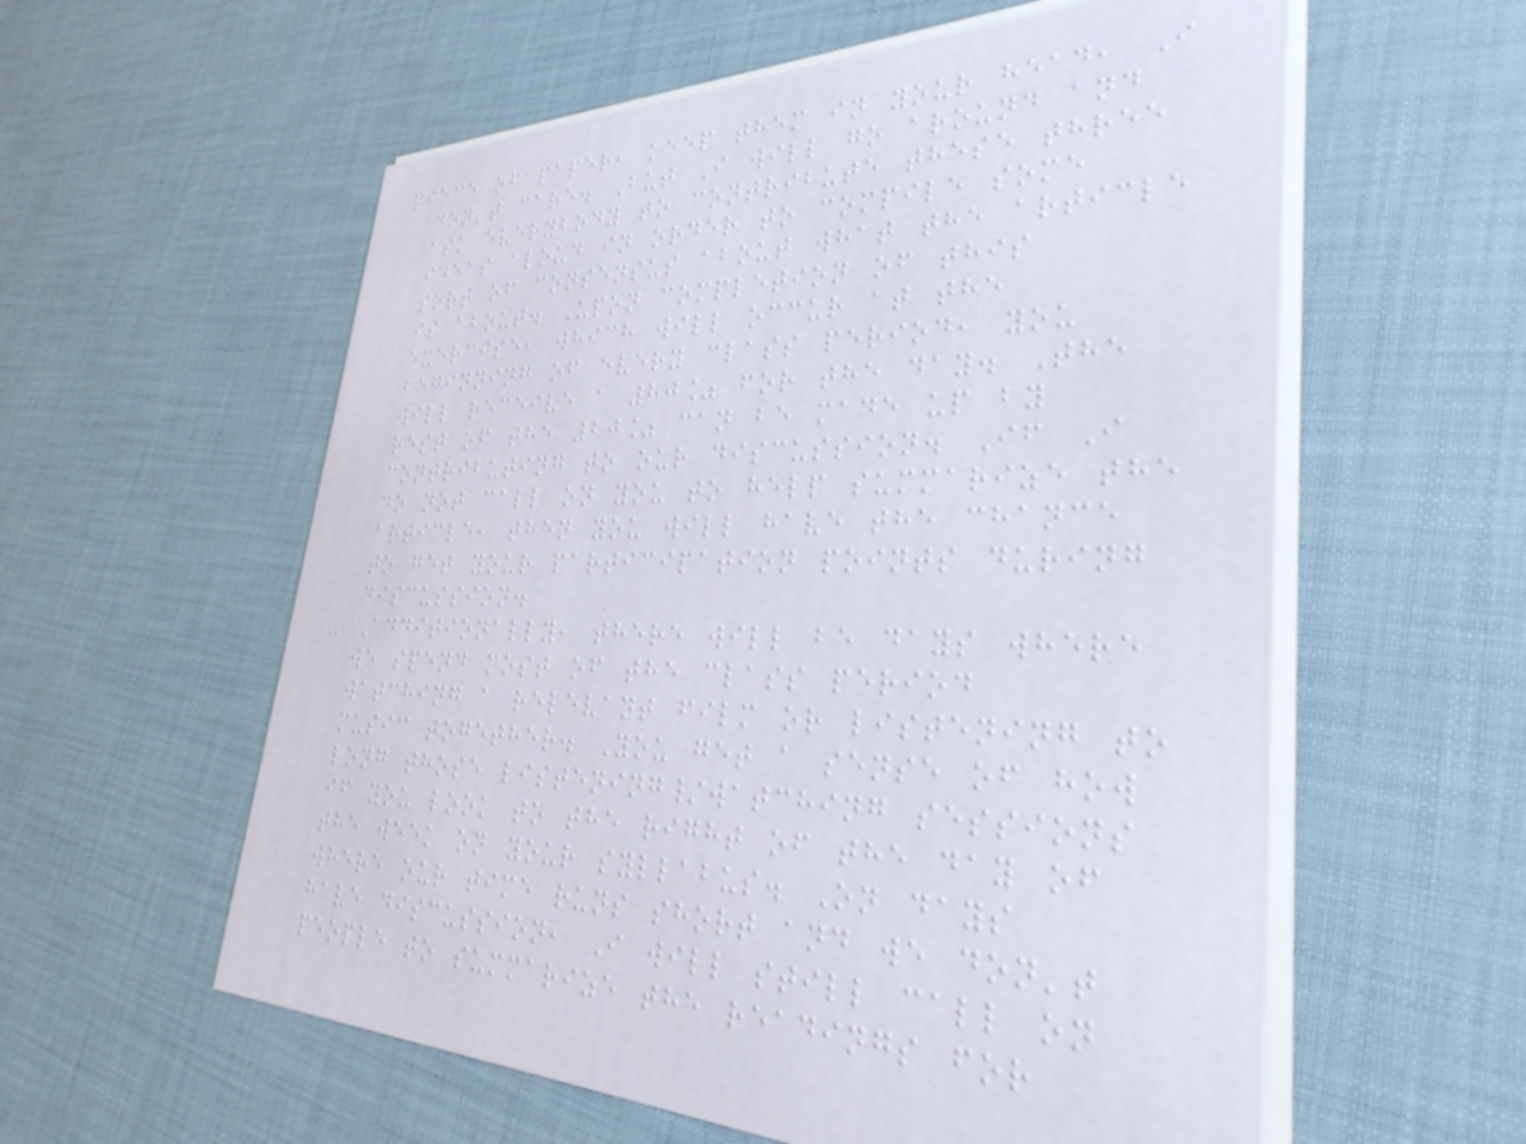piece of paper, keep them in your head, I
don't care. But I will go around and
ask everybody to contribute these three
ideas aloud in order to compile some
sort of consensus about what the article
is about. Upon completion of this
exercise, which will occur at the
beginning of every class period, you
will receive a 80% for the day. The
rest of the 20% can be made up by
contributing to our discussion. If I
do not call on you to help summarize the
article, then you will have the chance
to get your participation points during
discussion.
- Additionally, there will be days where
we spend most of the class period
watching a relevant film or listening to
music together. You get a sense of how
long those listening/watching sessions
if you look to the right of the day of
the week on your syllabus. On days
where our time runs short and we don't
have discussion, I will still call on
people to summarize the readings for
